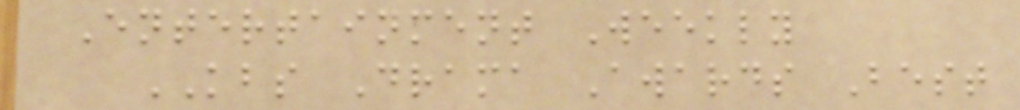Entertainment Weekly
KBS Drama Awards Best
